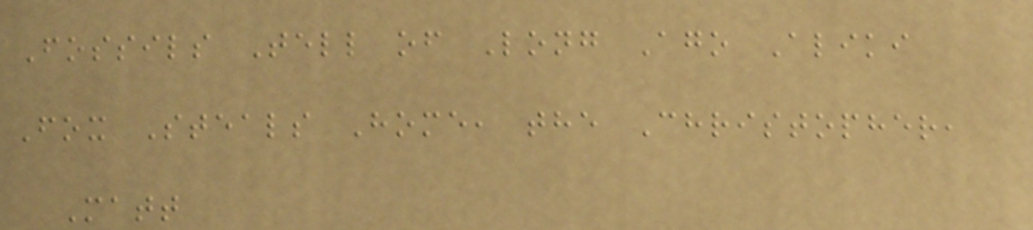Fossils Tell of Long Ago Aliki
Fox Steals Home, the Christopher,
Matt
